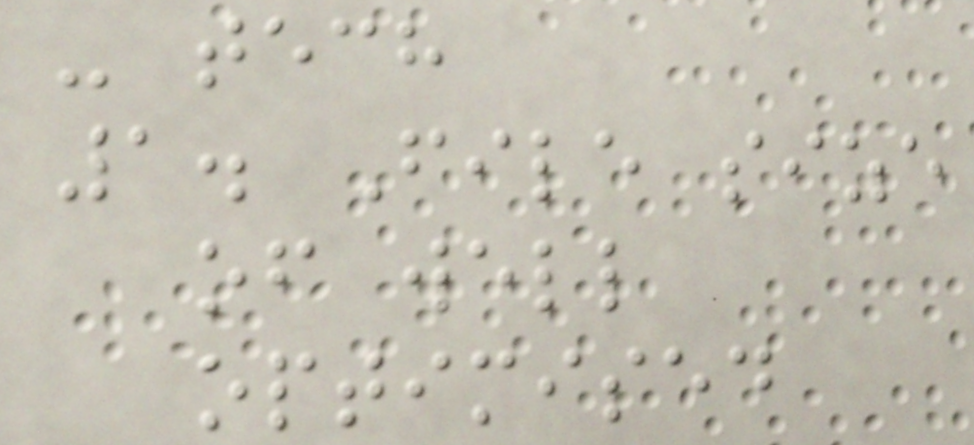- tech
1. File size
of well
optimised
